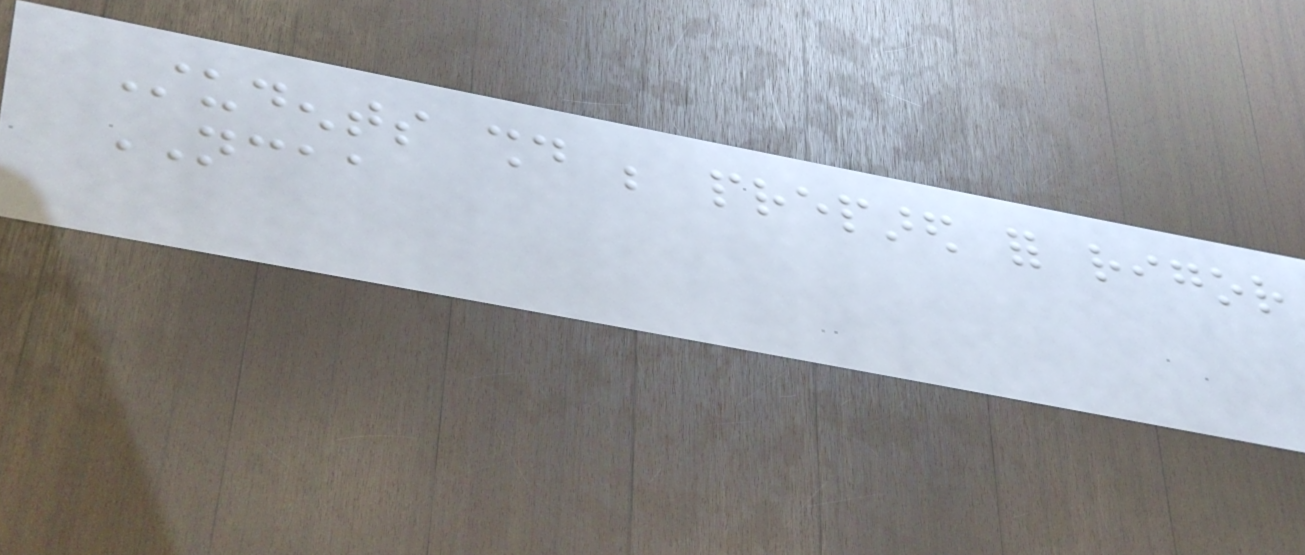Students should be prepared for rigor
NCAA
